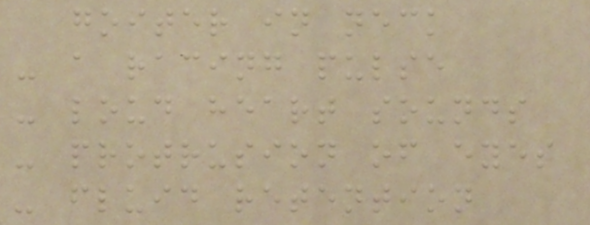goiter in neck
- a racing pulse
- loud heart sounds
- protrusion of eyes
- fluid retention
